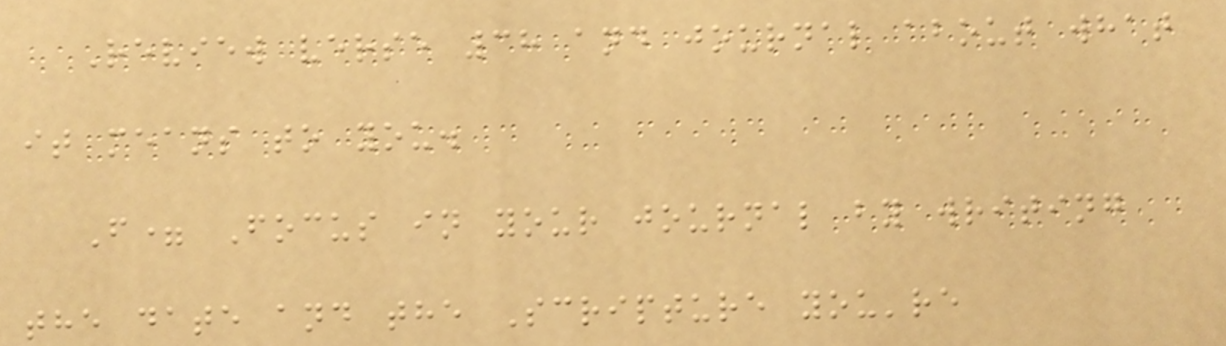Review verse 38 and journal about what
it means to you.
F= Focus in your journal by writing
the date and the Scripture you're
